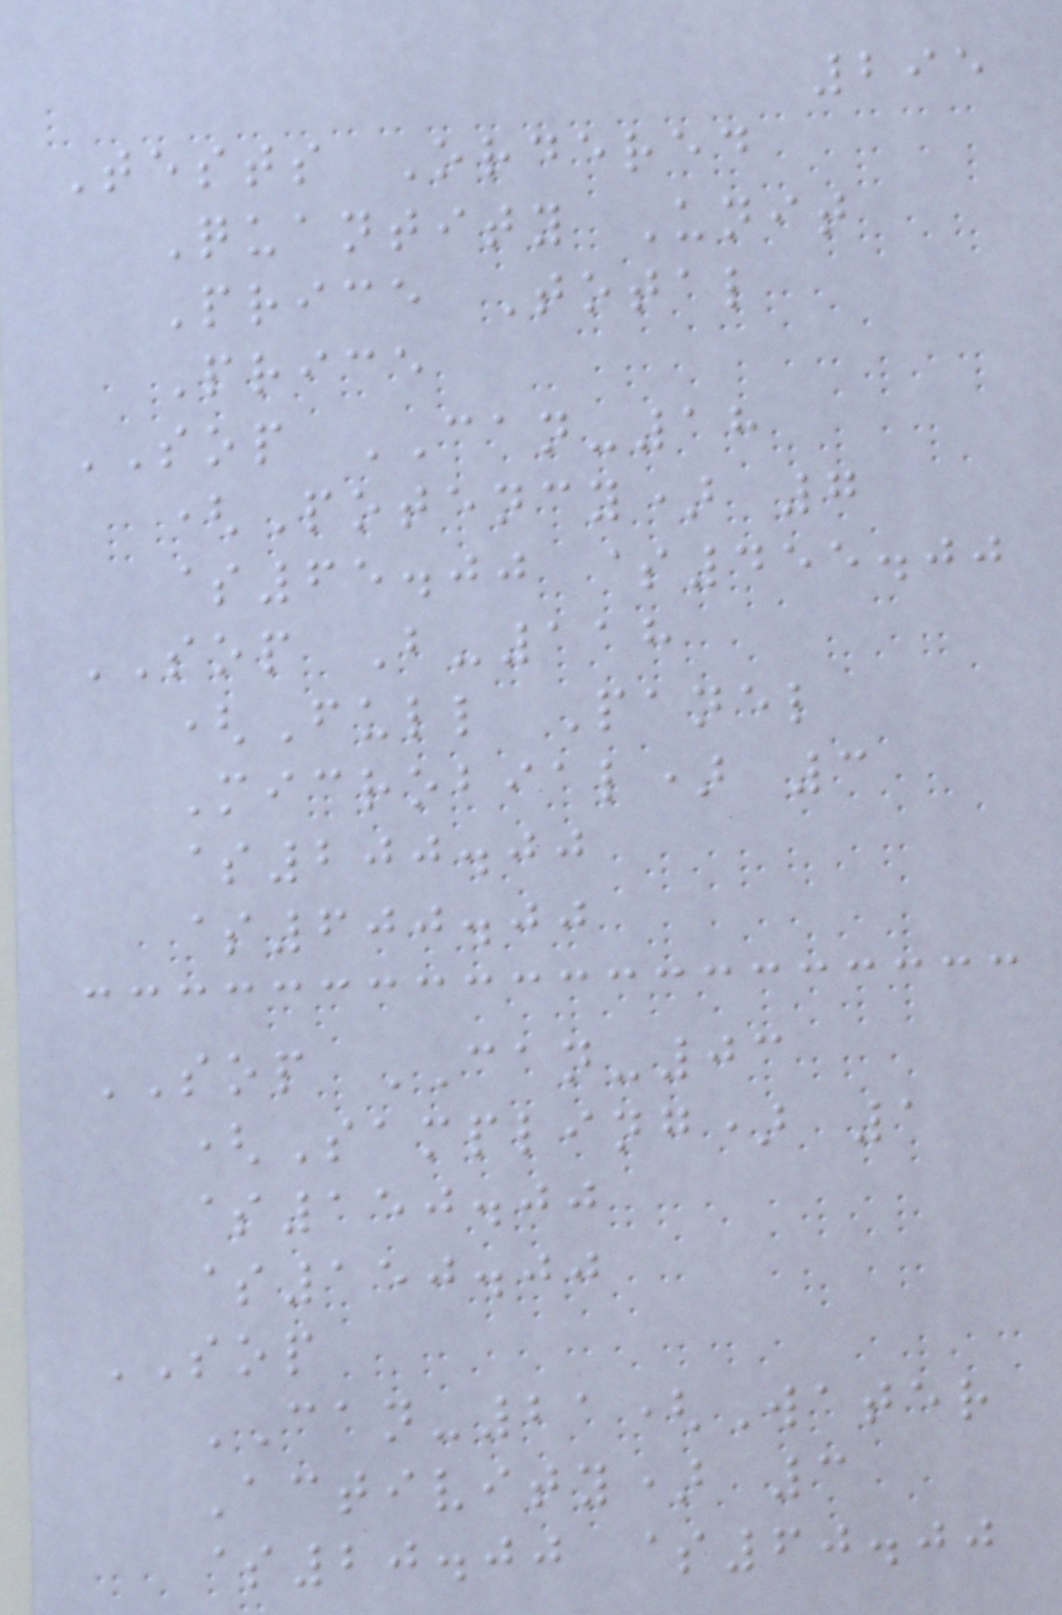295
Tests Ordered
Quantity Unit
Price Total
Price
SOP CAN-18
(Potency) 7
$65.00 $455.00
SOP B-118
(Full Panel
Microbial) 3
$200.00
$600.00
SOP CAN-03
(Sampling) 1
$150.00
$150.00
SOP
CAN-21(Water
Activity) 3
$20.00 $60.00
